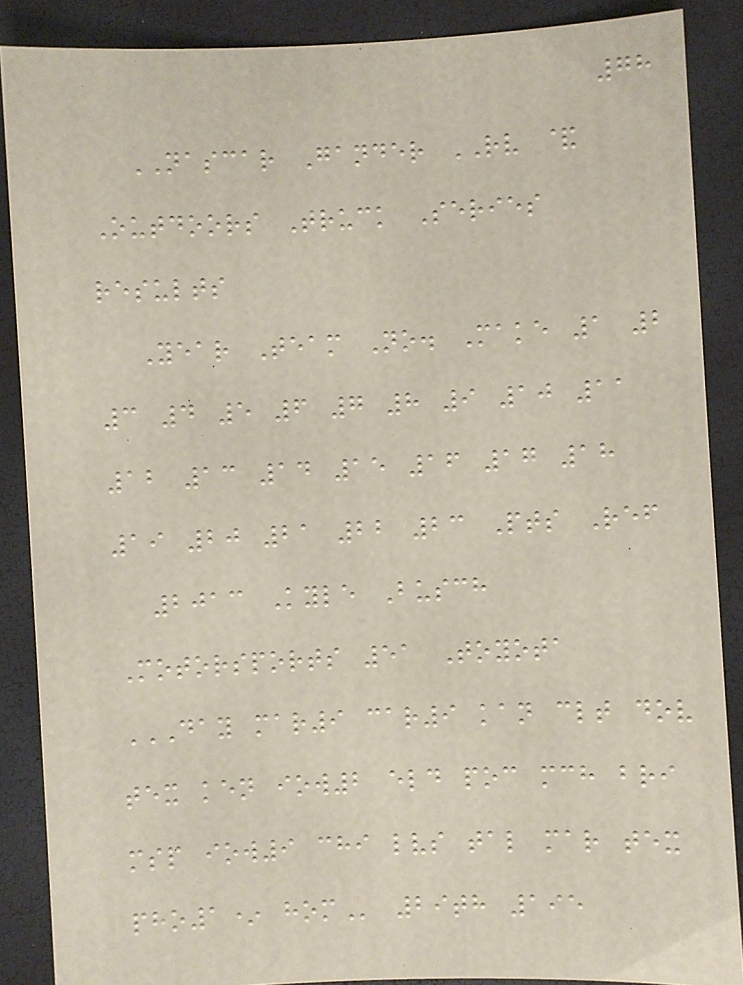78
NASCAR Gander RV &
Outdoors Truck Series
results
Year Team No. Make 1 2
3 4 5 6 7 8 9 10 11
12 13 14 15 16 17 18
19 20 21 22 23 Pts Ref
2013 Kyle Busch
Motorsports 51 Toyota
DAY MAR9 CAR9 KAN CLT DOV
TEX KEN IOW2 ELD POC MCH BRI
MSP IOW9 CHI LVS TAL MAR TEX
PHO1* HOM 29th 195
